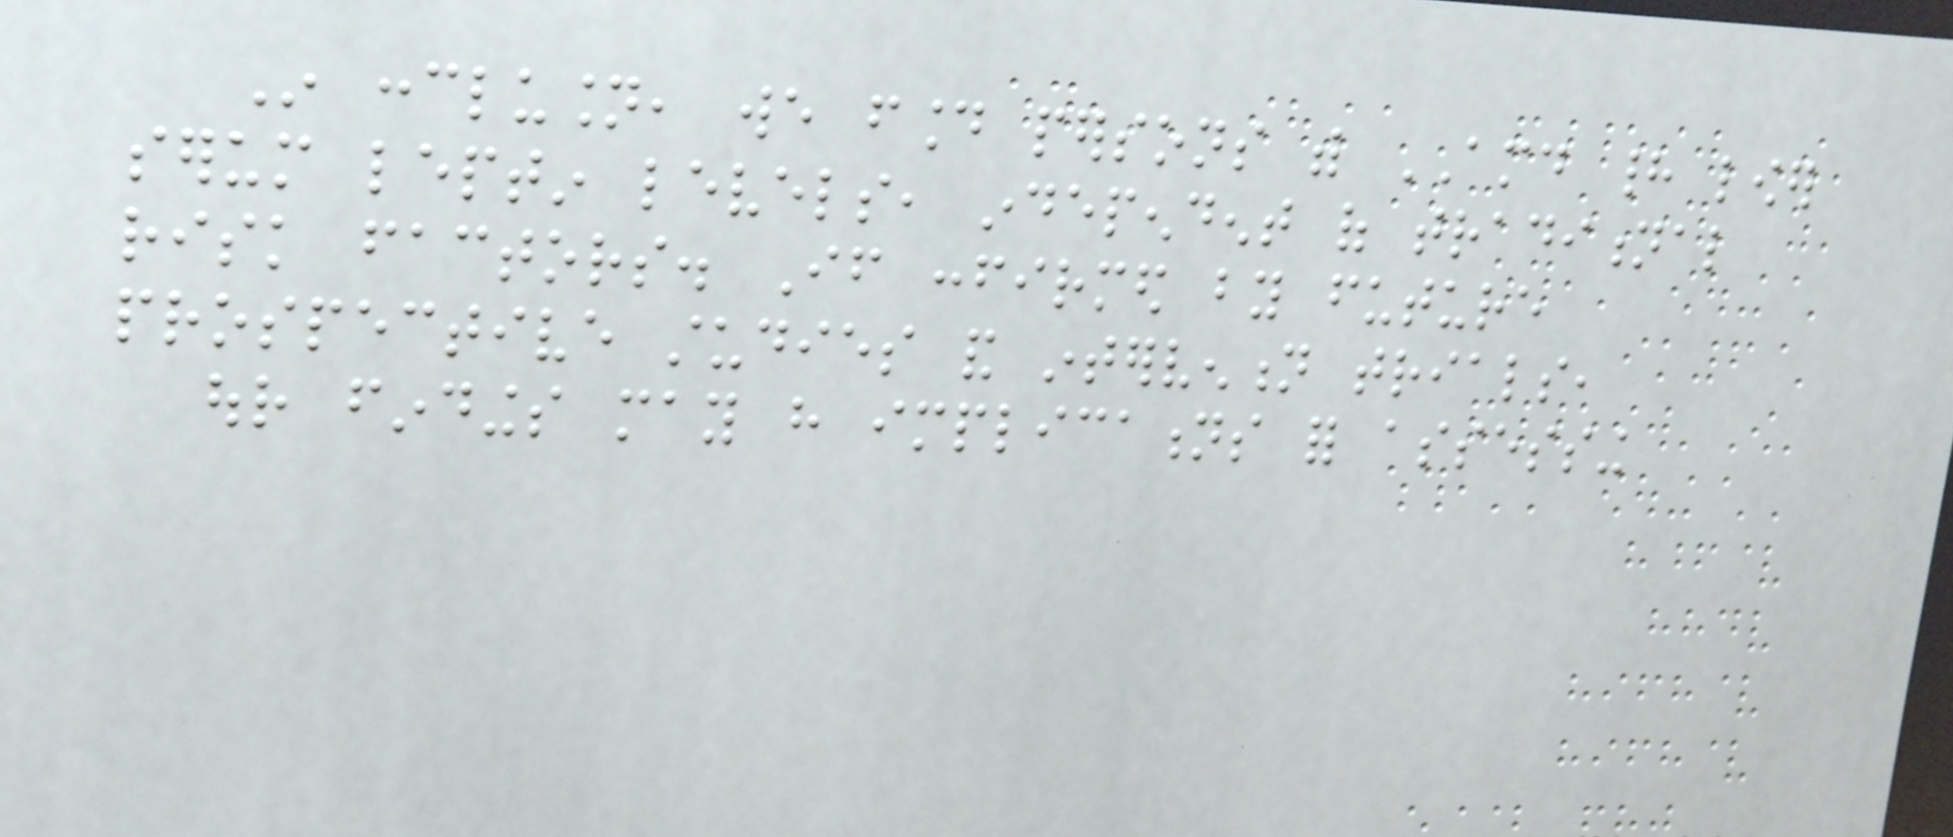In conclusion, we found persons with AMD had lower
serum leptin levels, independent of traditional
risk factors. If confirmed by future
prospective studies and intervention trials,
our findings may have implications for assessing
